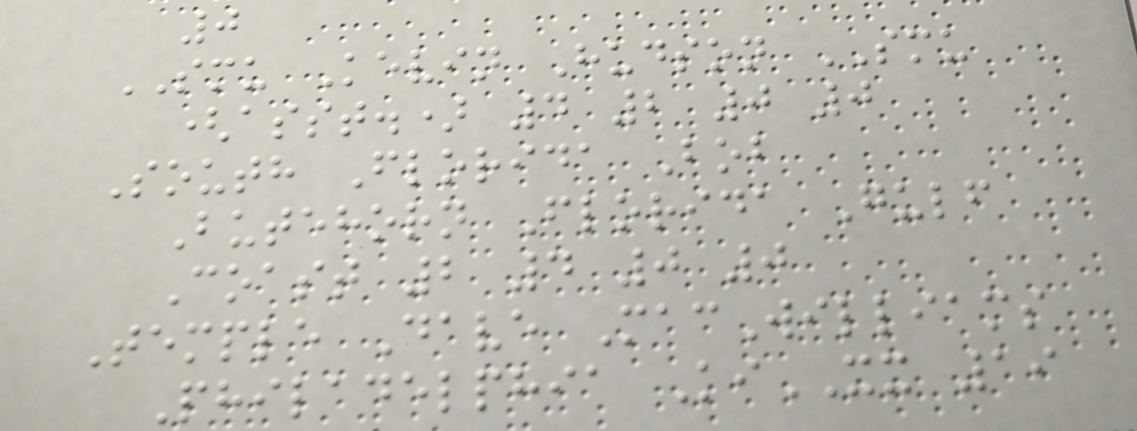0
SMU Kevin Hudson SMU
(asst.) 4 2 0 0
South Florida Bob
Butehorn Florida Gulf
Coast 2 4 0 0
Temple Dave MacWilliams
Philadelphia KiXX 19
